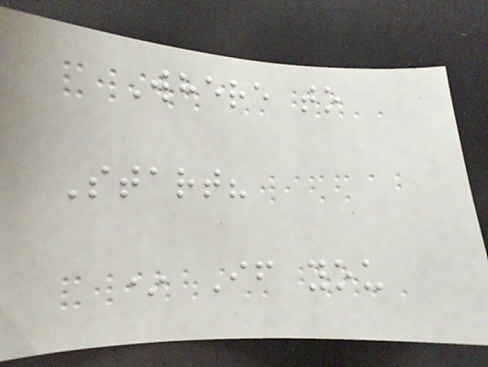Where to
Start?
* If you
